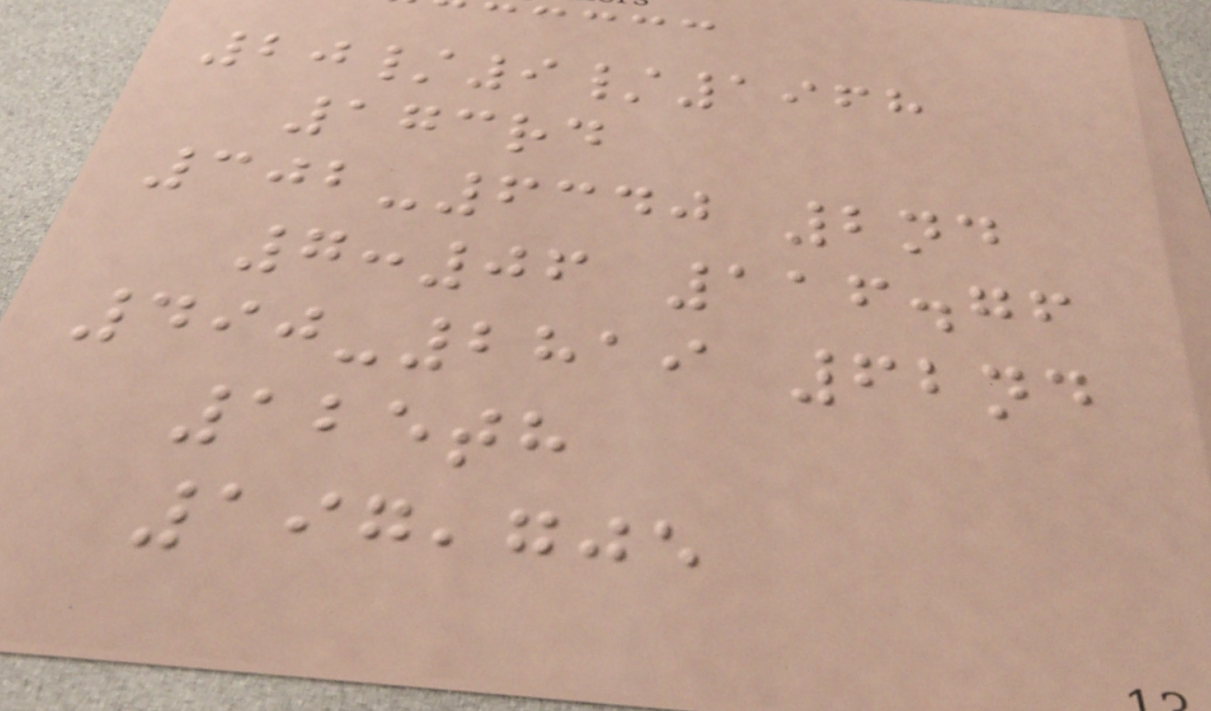20/9/1968
173rd
302-6340 2nd
7:06 116.76
490-2819 62nd
125th
197,705
